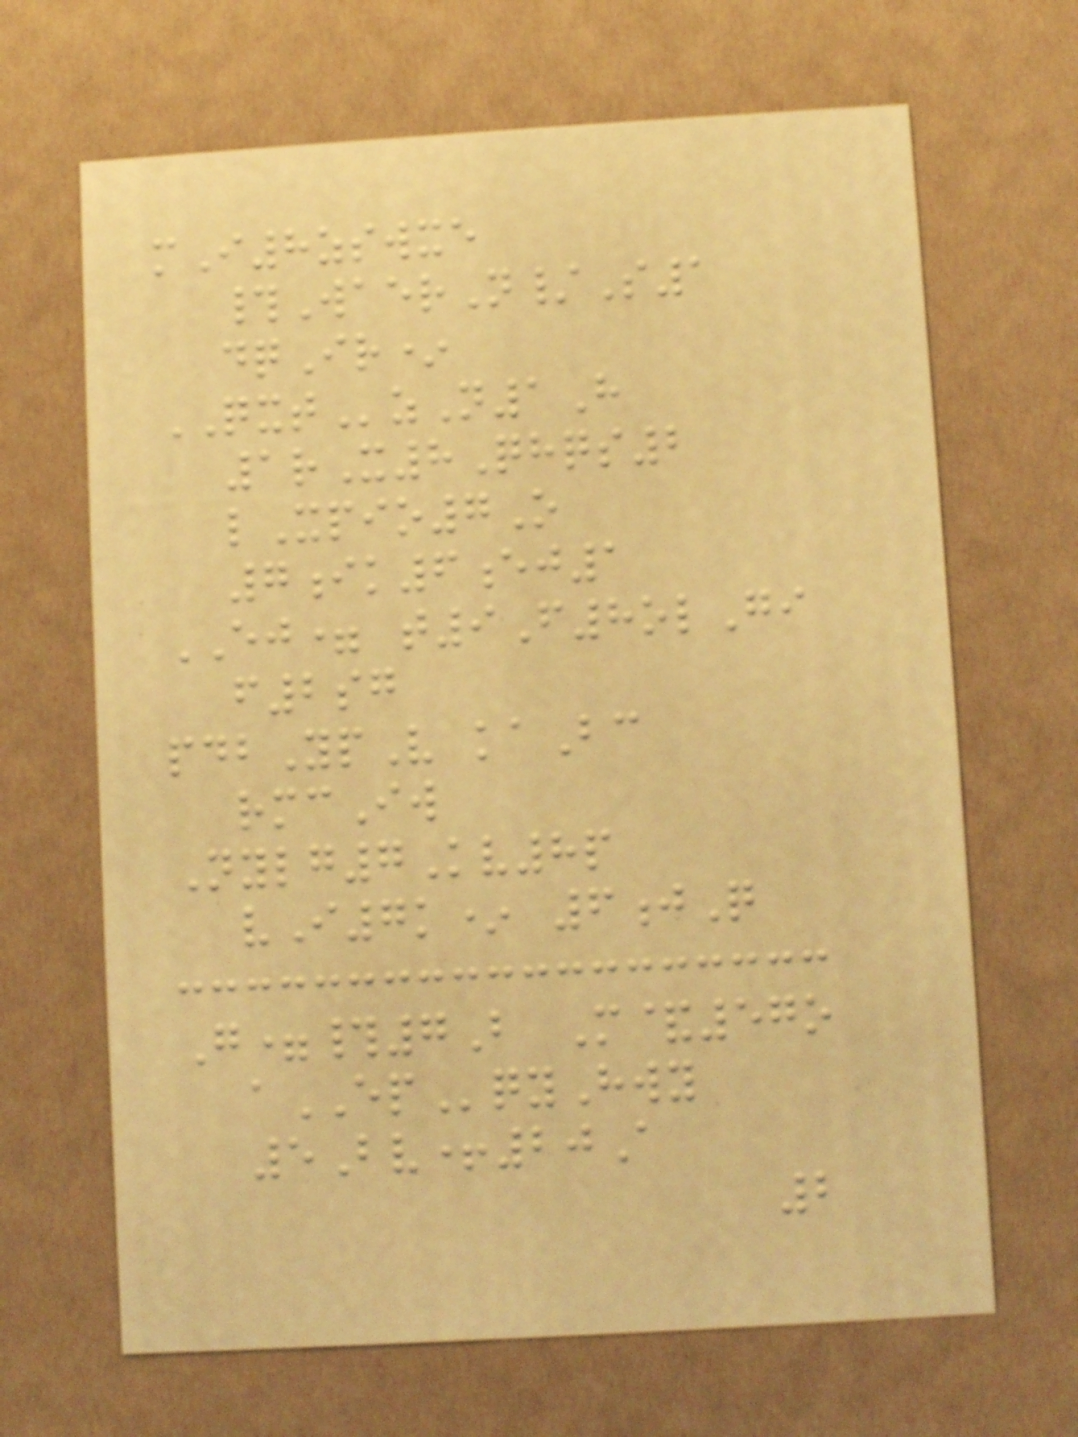mI8zswxe
#WaerN/S1
dqIr*
QXTzN1H
1rX8Qhqs2
lXpio7O
7ik6ej1
EJ= t9F8olGi
f2sg
pdbYpV kaBc
rmcIw
Nylg7Kv8p
vI7k* 6jQ
G=#7B M&57o
aEPqyHwy
5Bv+20A
2
